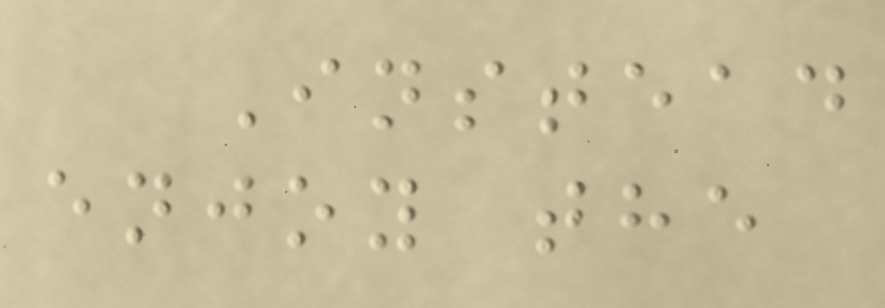Instead
enjoy the
